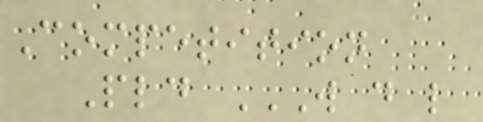Competition
Pld W D L
